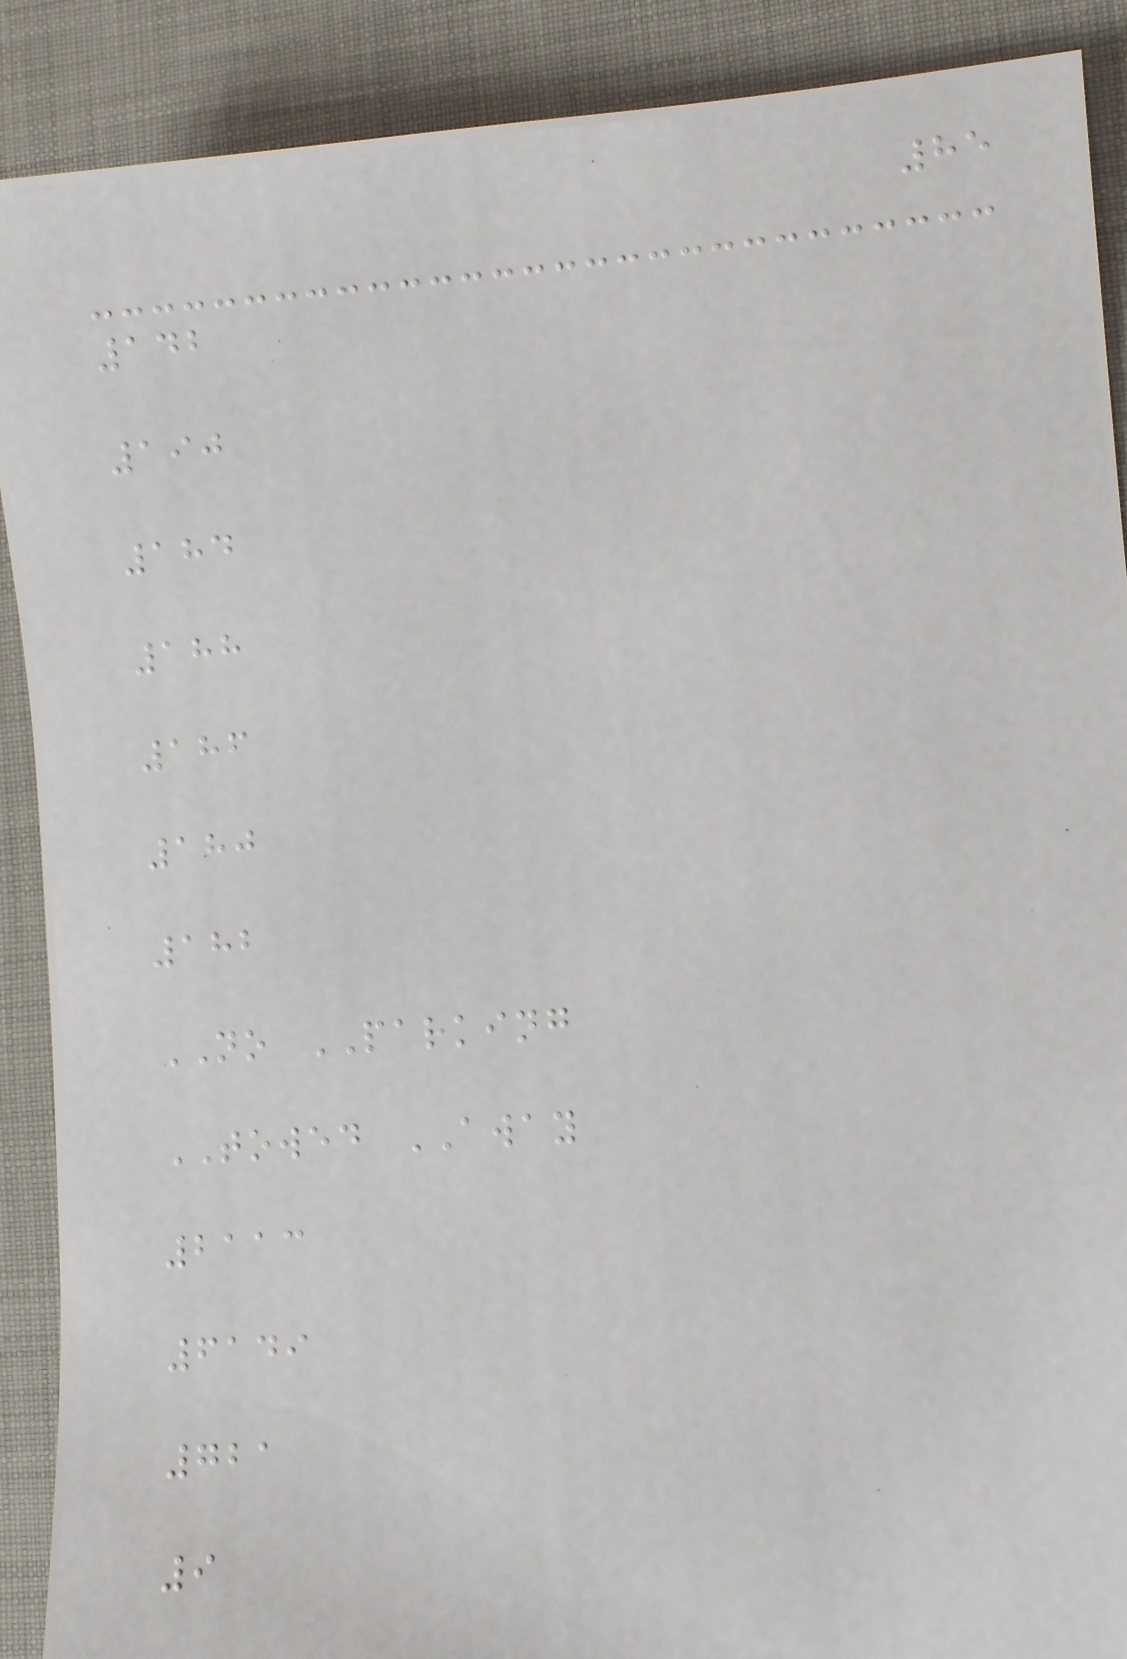85
142
190
184
188
186
180
182
NO PARKING
TOWED AWAY
2113
6149
721
9
